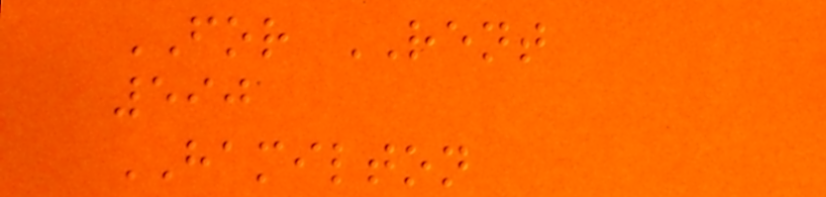FOR RENT
590
HAMILTON
